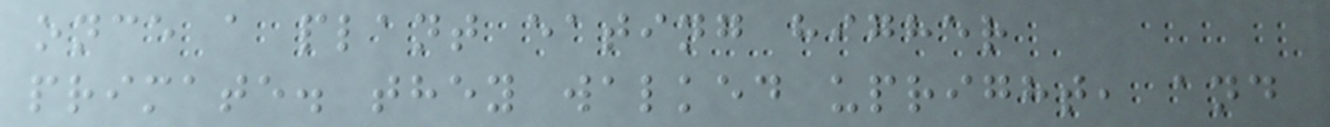once a plant eating higher
primate. they walked upright, and
